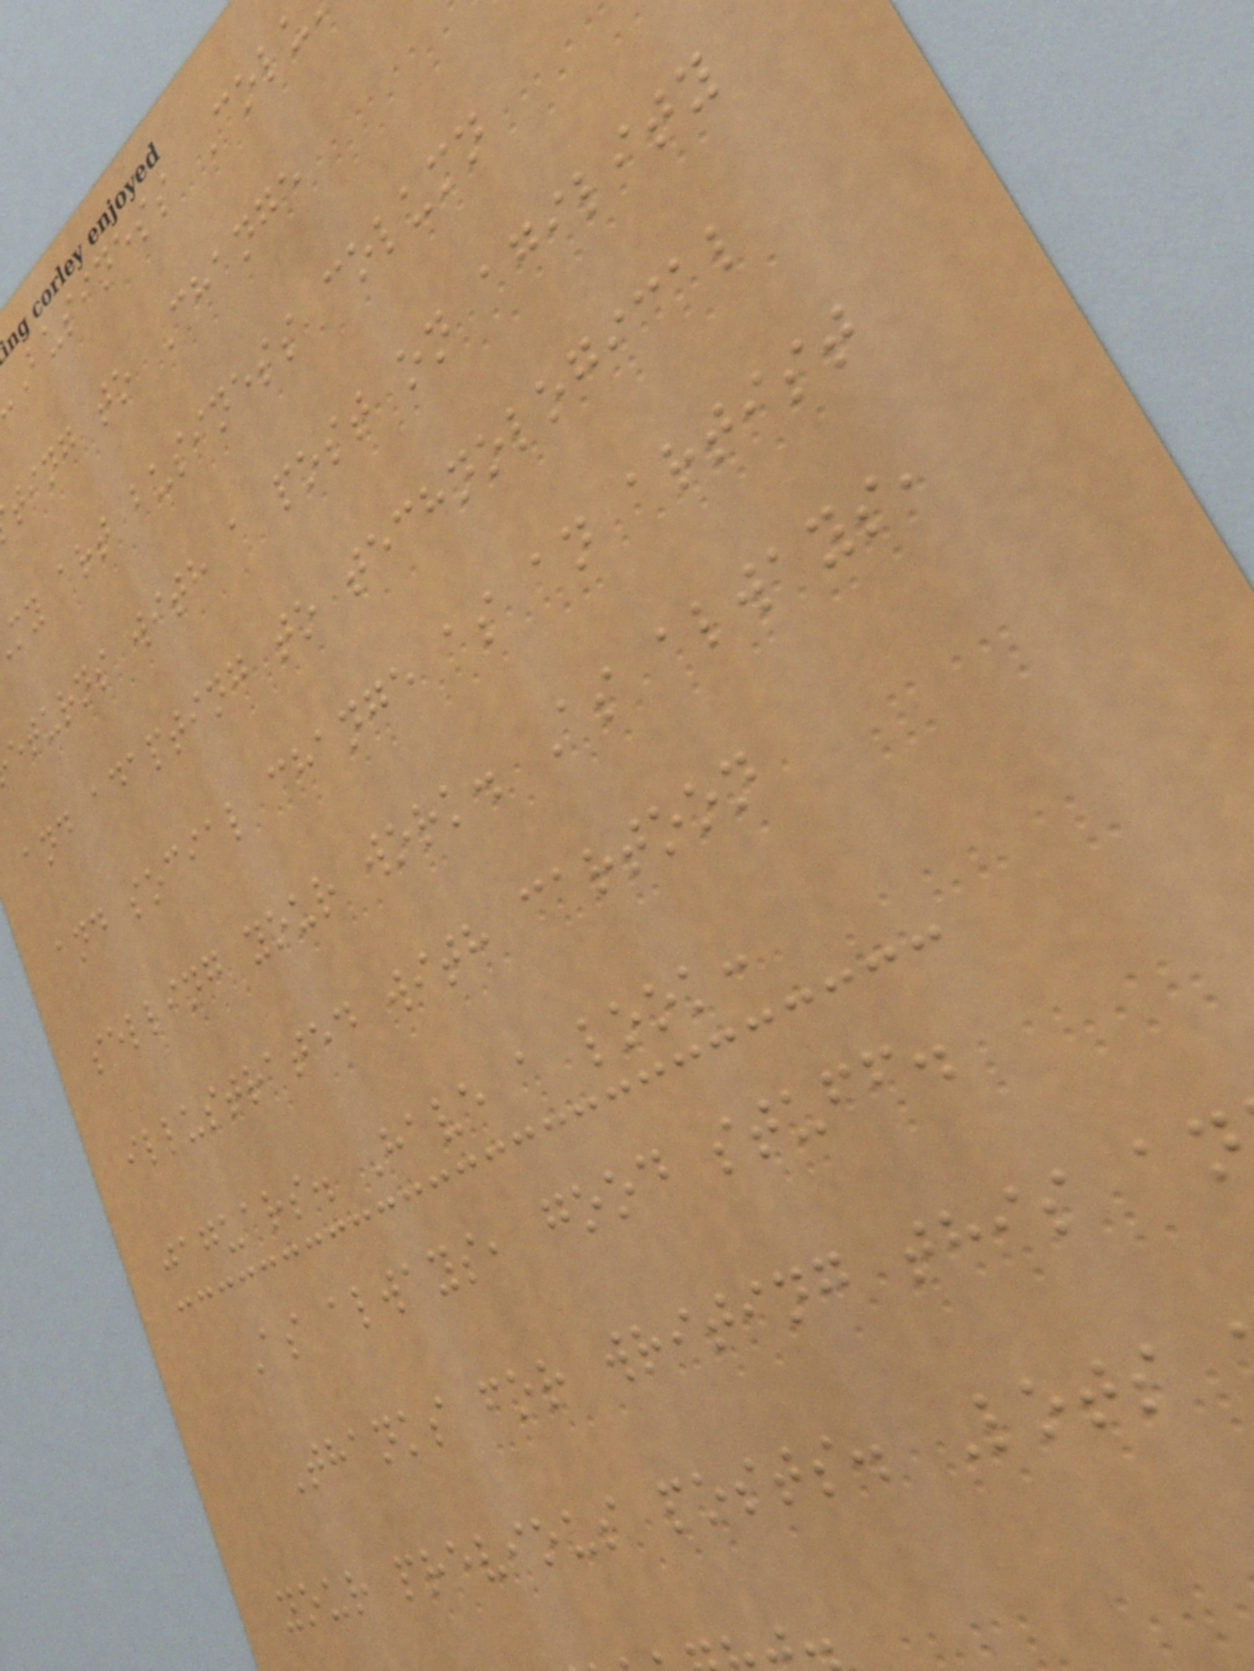Business Colu
ting to Change
my art business column
eturns with a post on agility
and adapting to technological
and social change as an artist
selling your work. As always,
illustrated with cartoon
jaguars. Have a look:
As always, good stuff.
Thanks for writing this an
your previous posts. Lots
